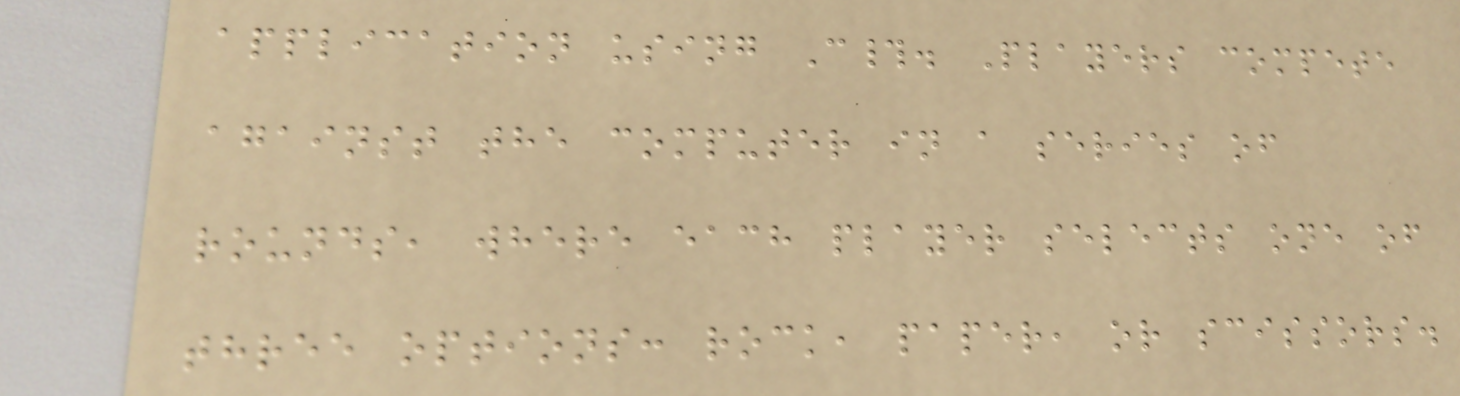application using C#. Players compete
against the computer in a series of
rounds, where each player selects one of
three options: rock, paper, or scissors.
